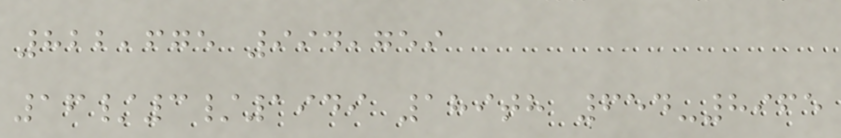822,675 994,759
16/3/1949 189th 654-8965
